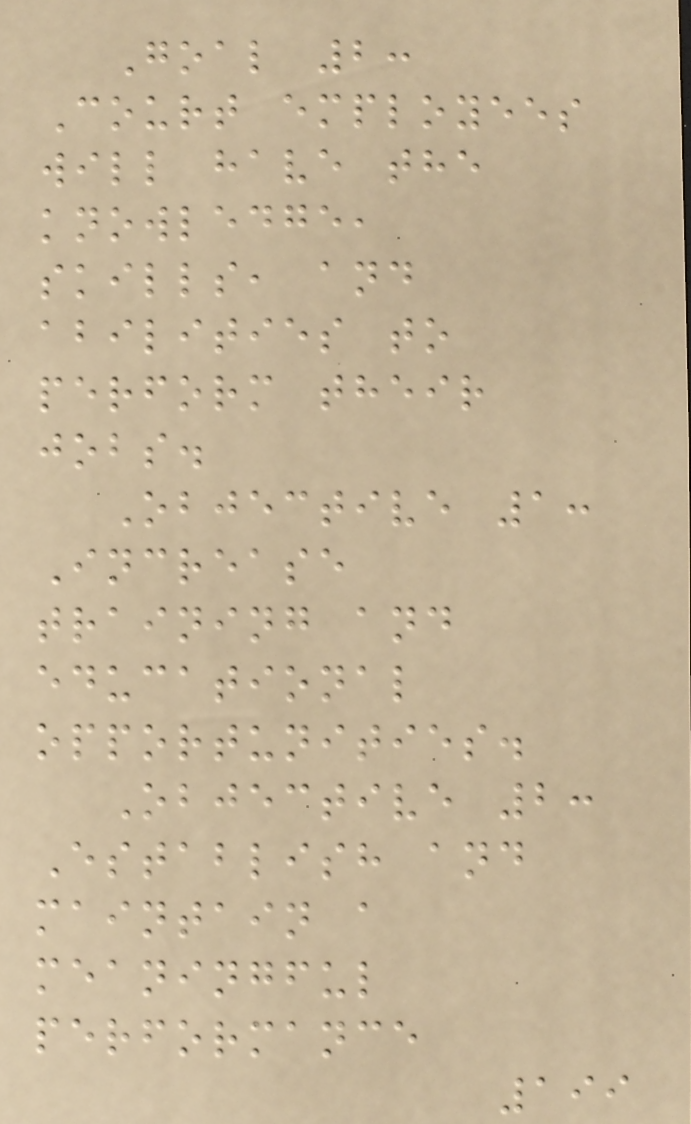Goal 2:
Court employees
will have the
knowledge,
skills, and
abilities to
perform their
jobs.
Objective 1:
Increase
training and
educational
opportunities.
Objective 2:
Establish and
maintain a
meaningful
performance
199
